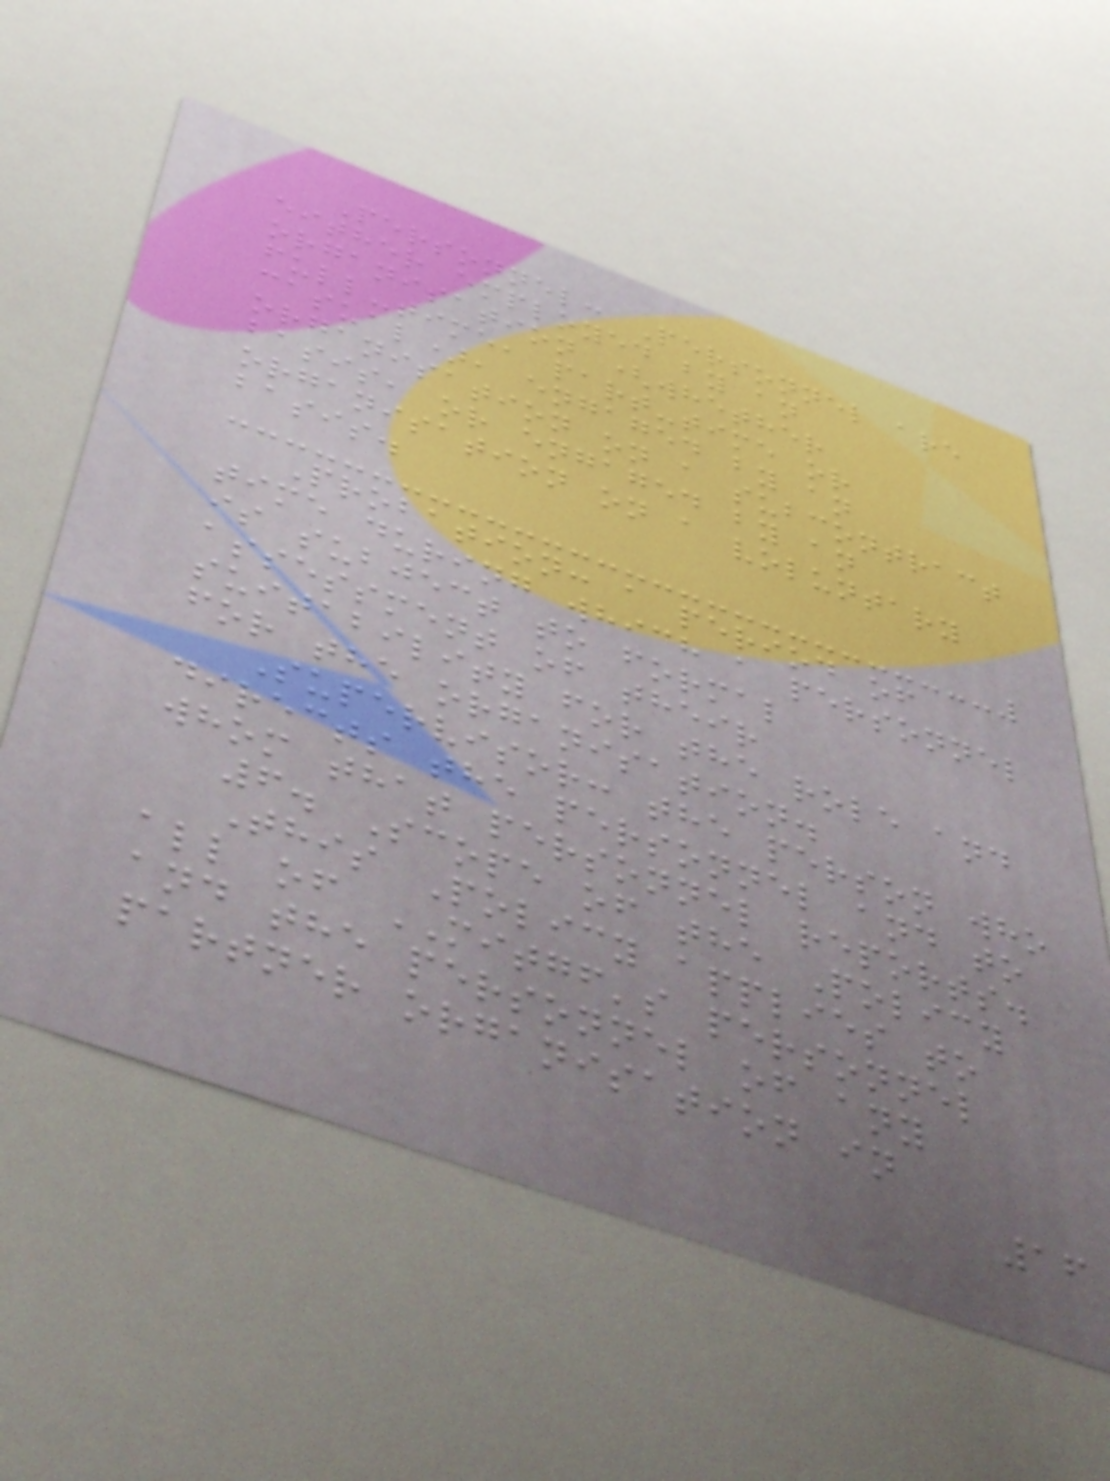Personnel: Personnel are
either employed by an
organisation (whether
full-time, part-time or
casual), engaged by an
organisation on a subcontract
basis, or engaged by an
organisation on a voluntary
basis.
Probation: a period of
time during which a personnel
is subject to formal
assessment of their
suitability for the role and
for the organisation.
Supervisor: the person who
directs the personnel and to
whom that personnel reports.
6. Scope of the Policy
This Policy applies to
all of MITGF's personnel
and the personnel of any
partner organisation in
16
